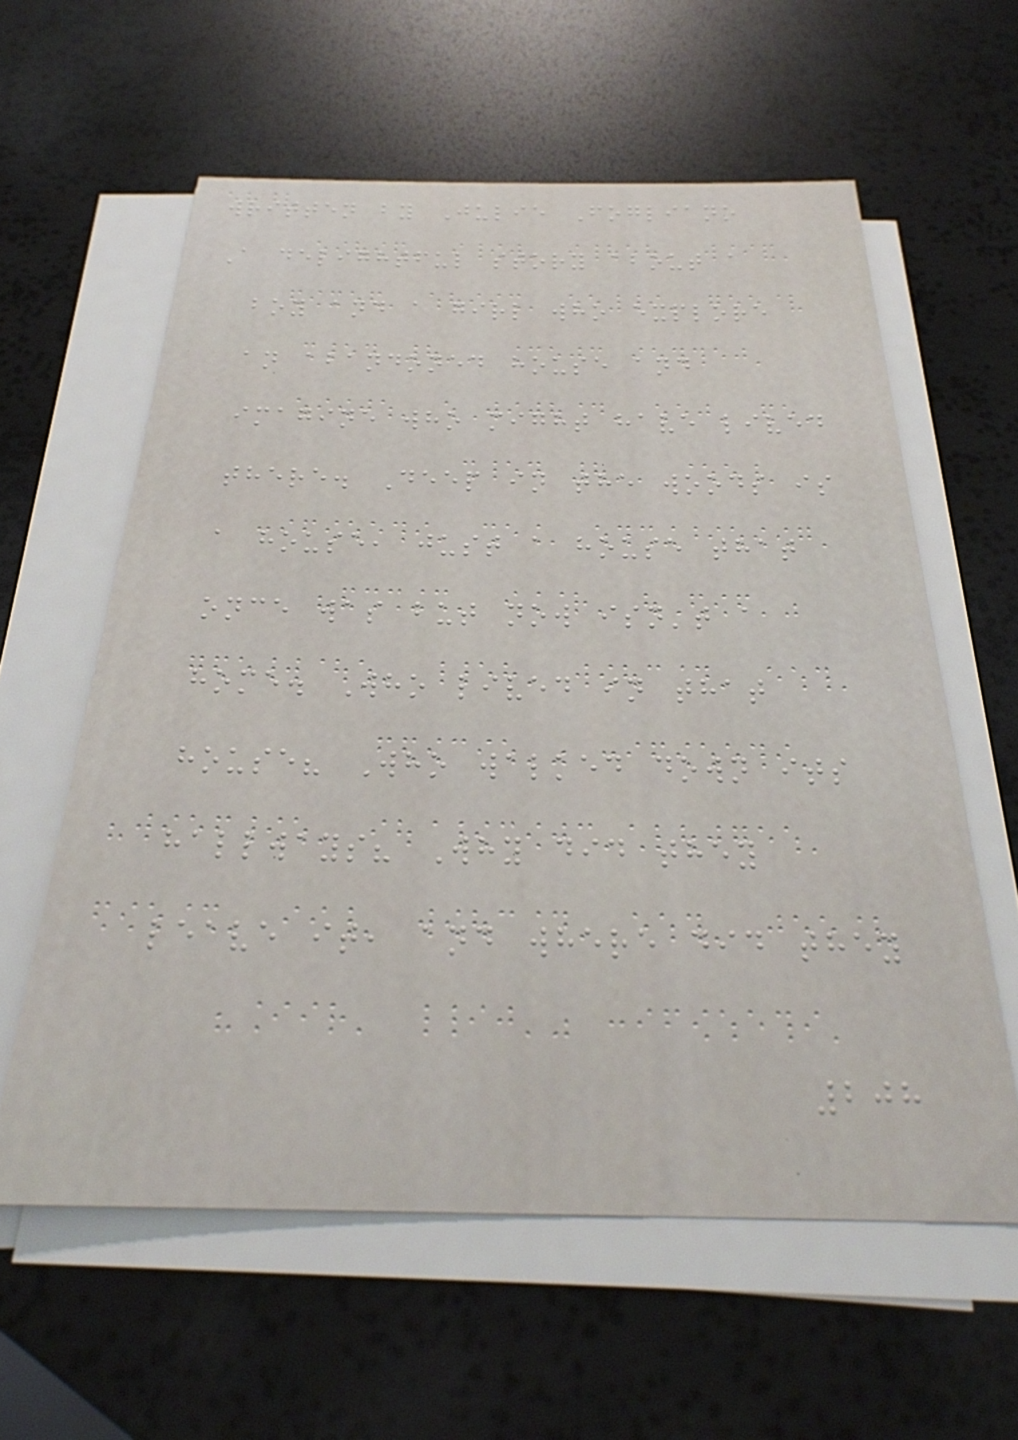written by Julie Fogliano
A delightful story about a
boy and a girl who explore
an abandoned house and
imagine who might have lived
there. Deep in the woods is
a house, just a house that
once was but now isn't a
home. Who lived in that
house? Who walked down its
hallways? Why did they
leave it, and where did they
208
